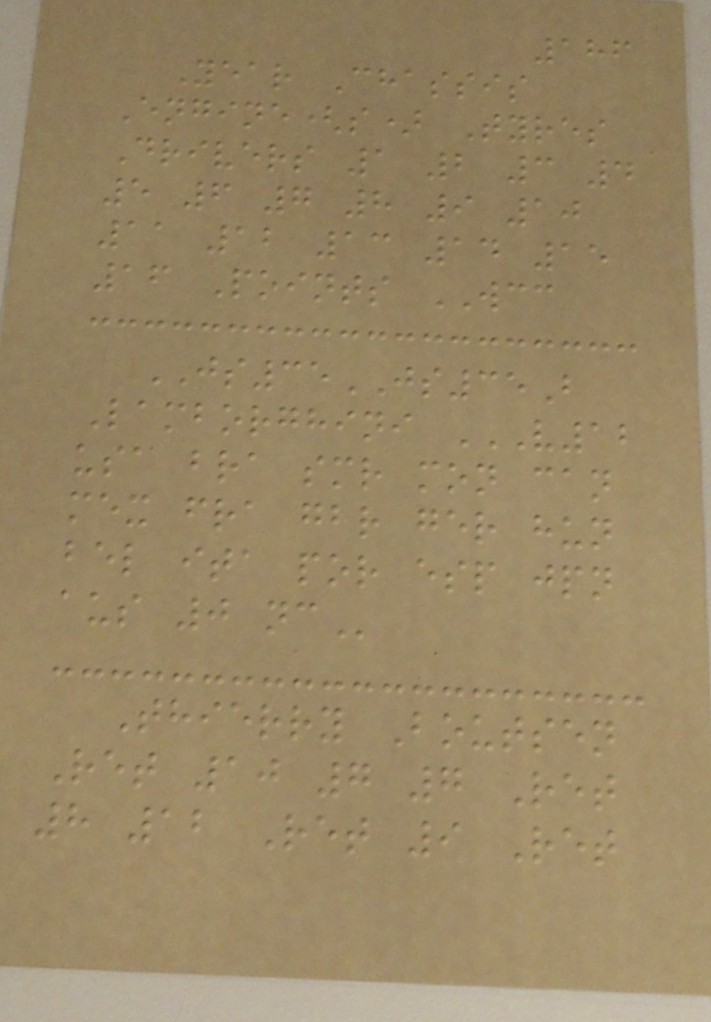186
Year Chassis
Engine(s) Tyres
Drivers 1 2 3 4
5 6 7 8 9 10
11 12 13 14 15
16 Points WCC
JS35JS35B
Lamborghini V12
USA BRA SMR MON CAN
MEX FRA GBR GER HUN
BEL ITA POR ESP JPN
AUS 0 NC
Thierry Boutsen
Ret 10 7 7 Ret
8 12 Ret 9 Ret
